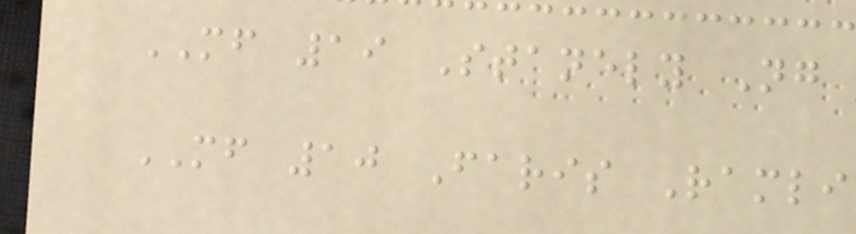MF 19 Stanely Ng
MF 10 Faris Ramli
